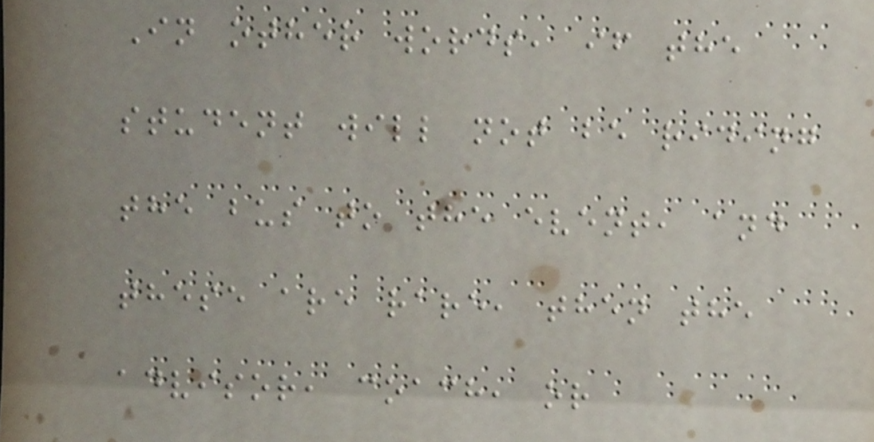In other words, if the
student will not be riding
the bus to the event, and
these are rare, then the
advisor, coach, or
